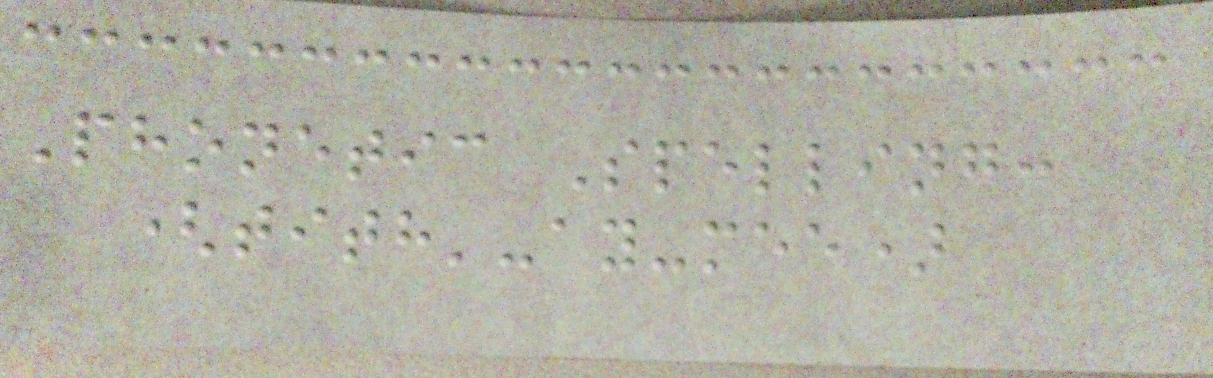Phonetic Spelling:
(tith'-ay-mee)
